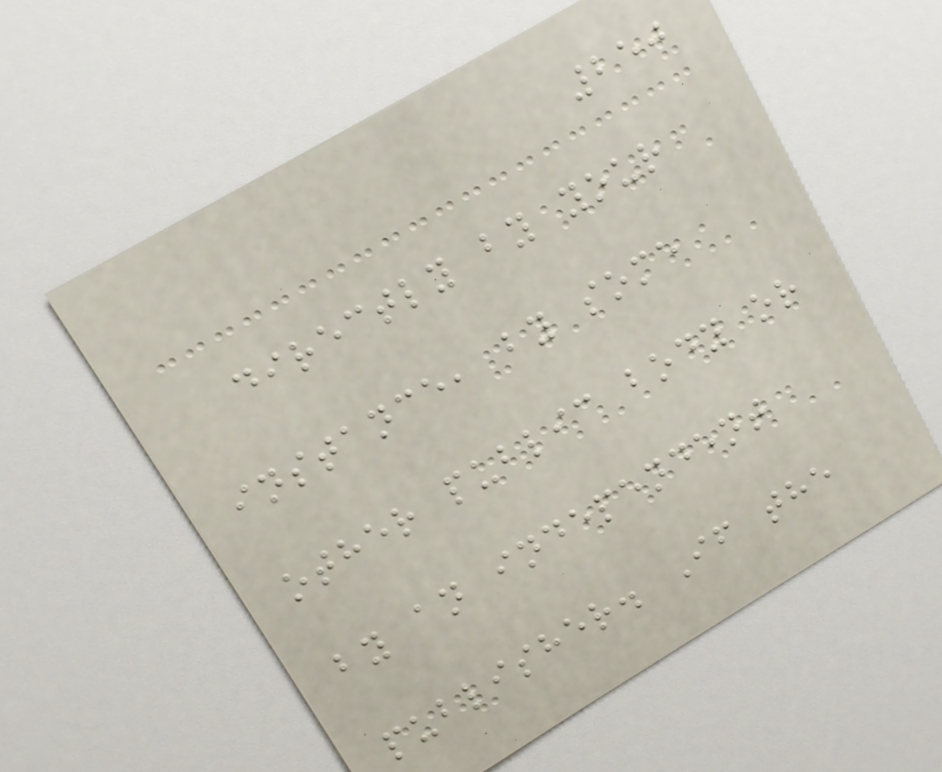250
directly by your
instance, by some
other public body or
by an independent
publisher. If the
